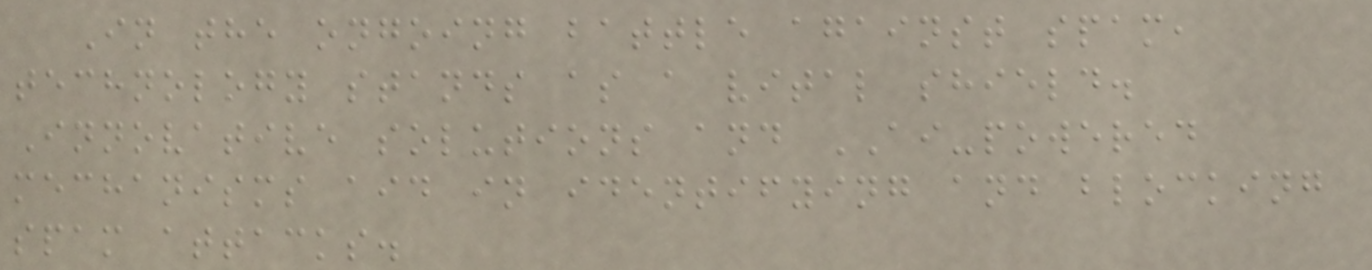In the ongoing battle against spam,
technology stands as a vital shield.
Innovative solutions and AI-powered
mechanisms aid in identifying and blocking
spam attacks.
